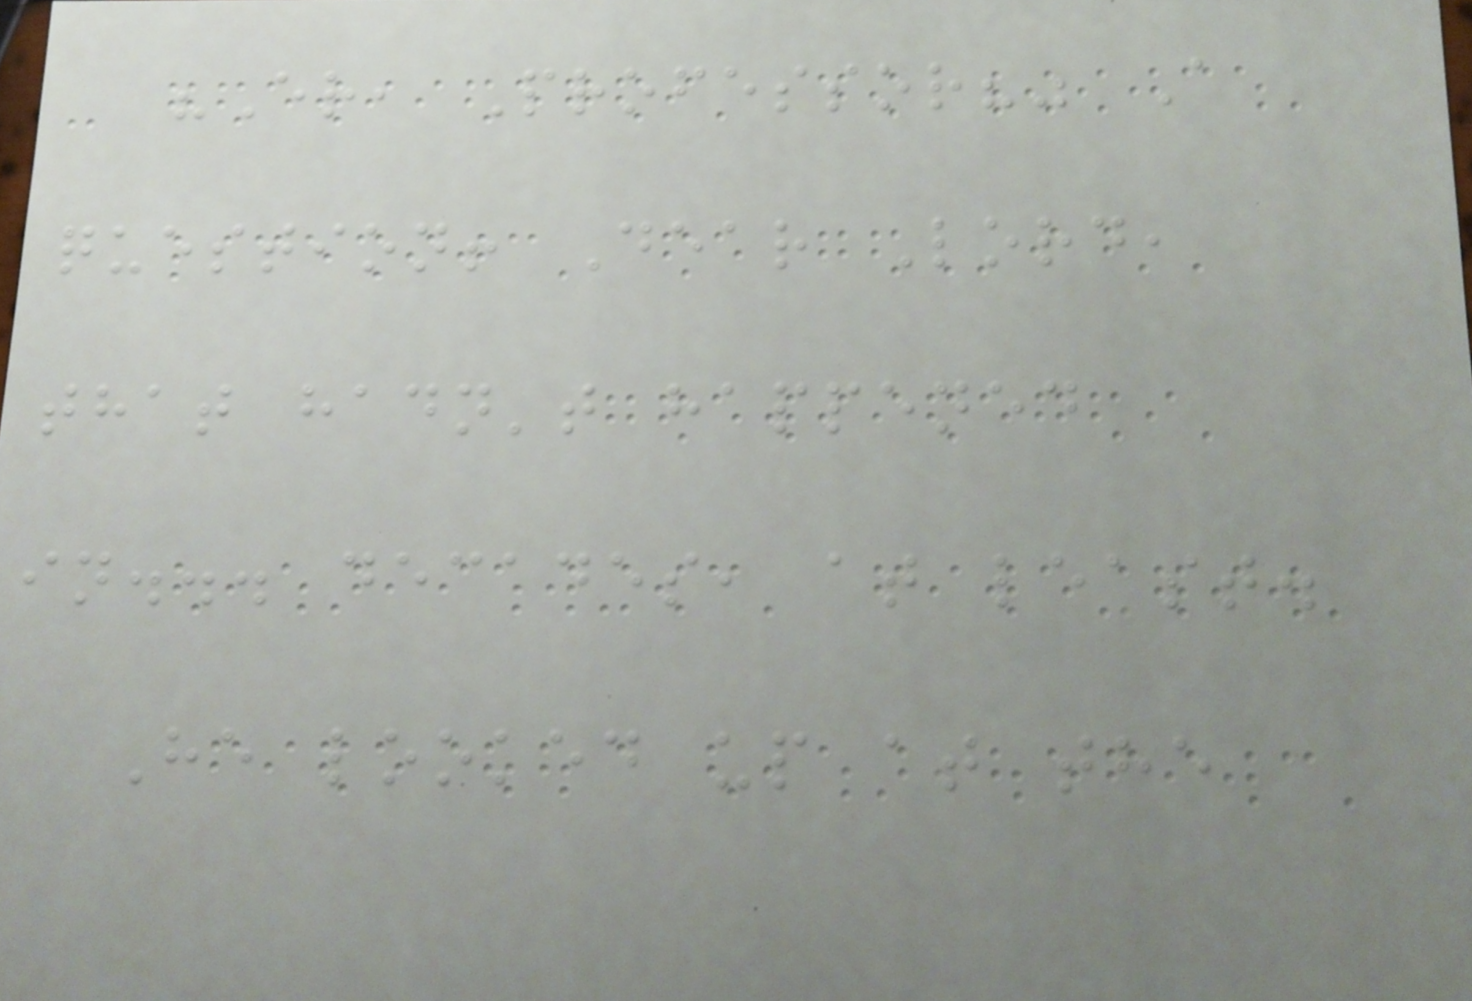"Er, Professor?" A
question! Dear Lord,
that hadn't happened
in... decades, at least.
He looked up at the
